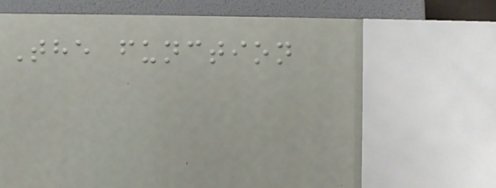The function
